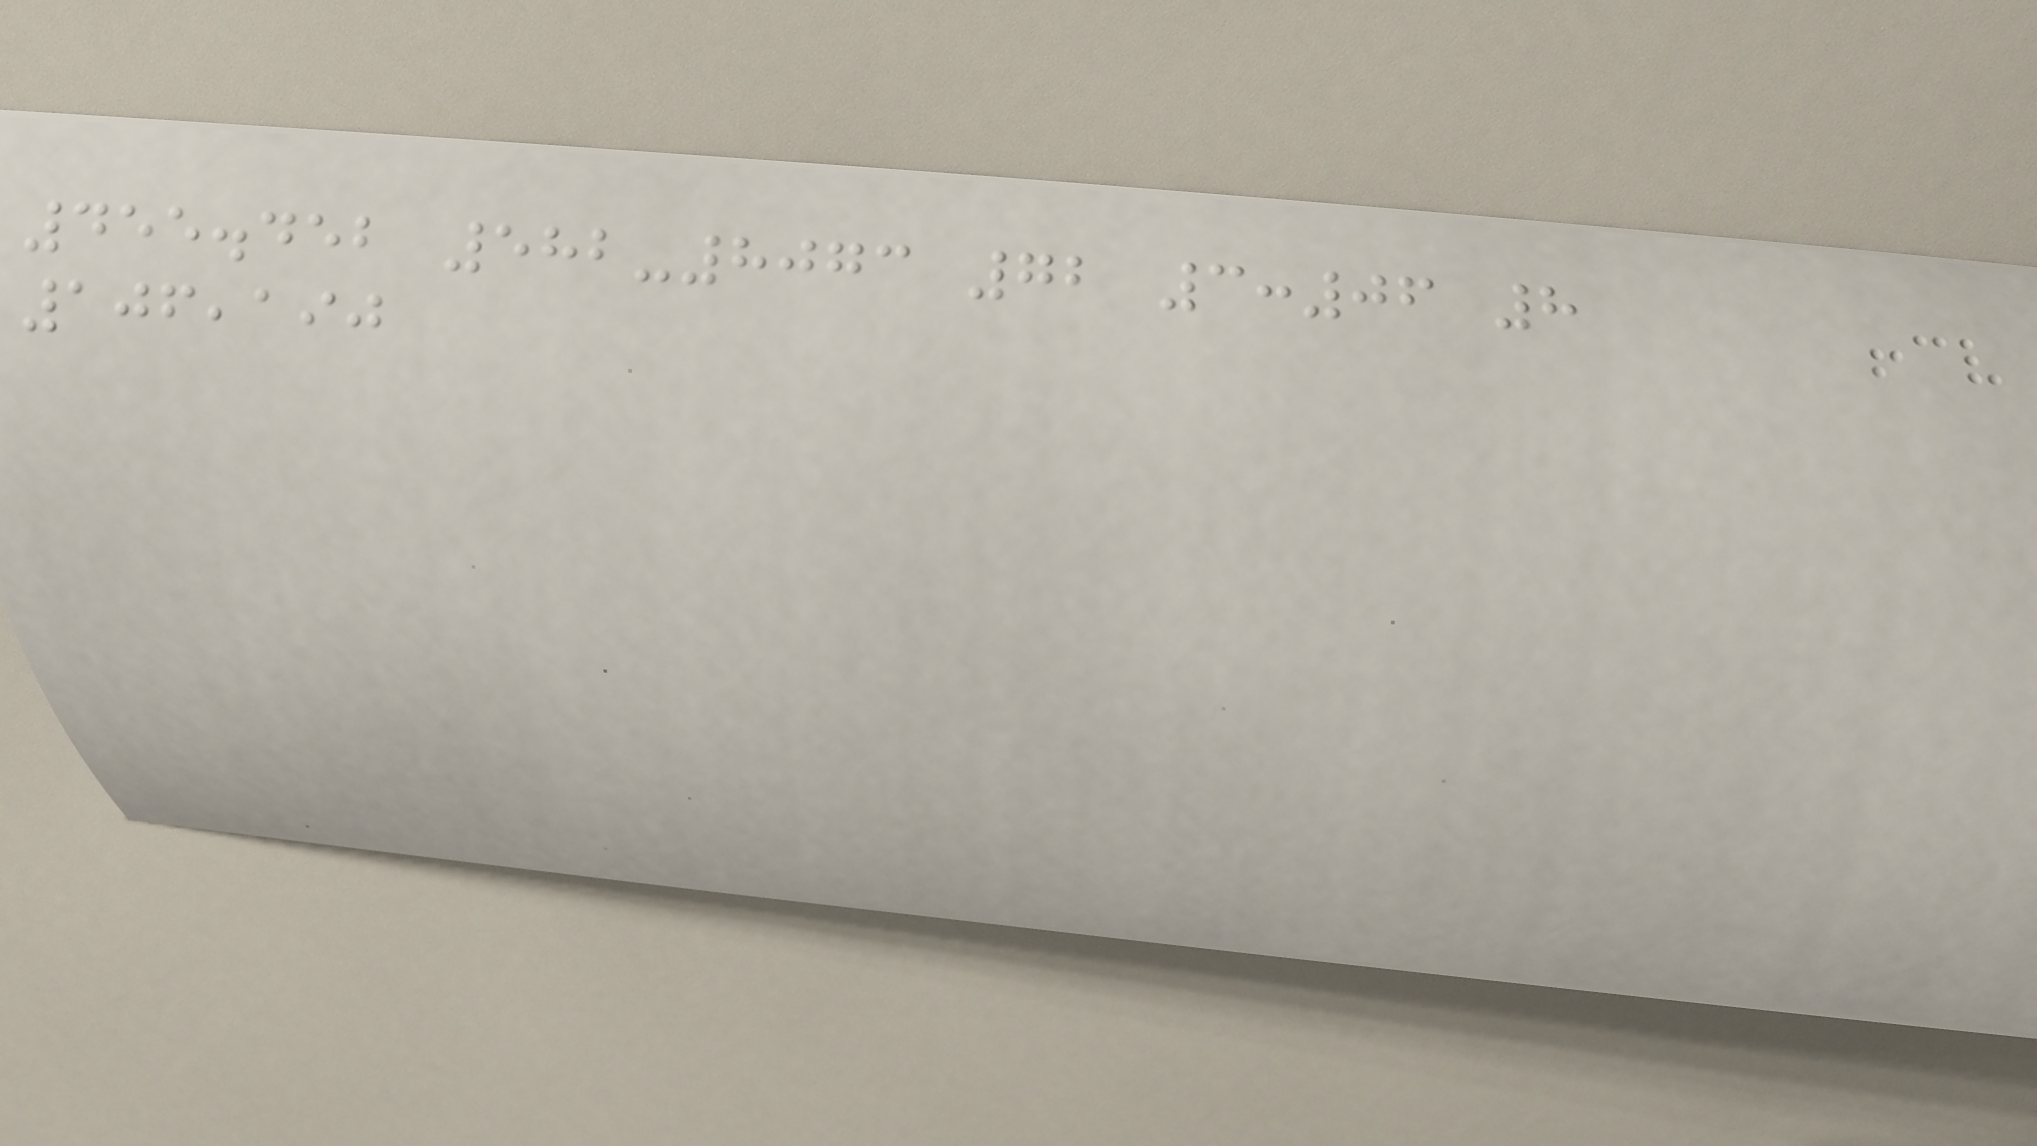455.452 582-8073 72 3:06 8
106,190
